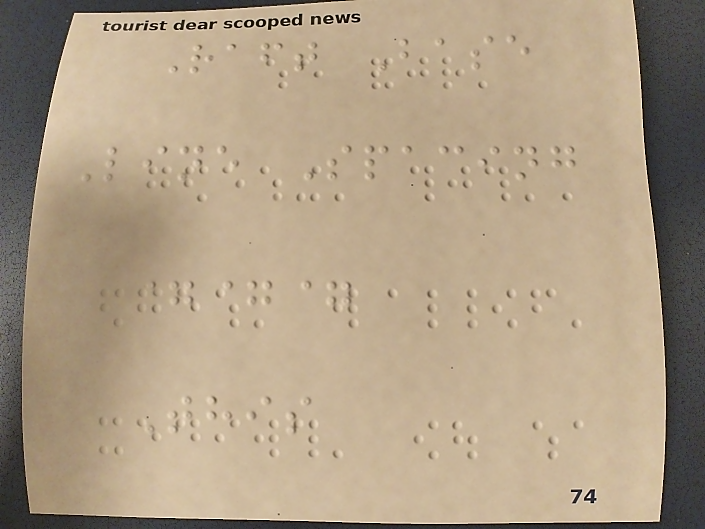Raft Base
Line Spacing
===
This
